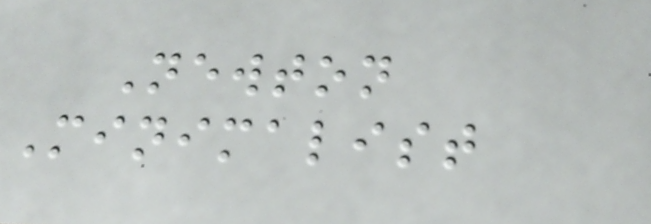Newton
Minimalist
